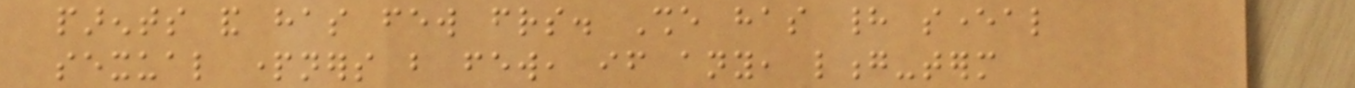parents and has few friends. She has had several
sexual partners but few, if any, long-term
